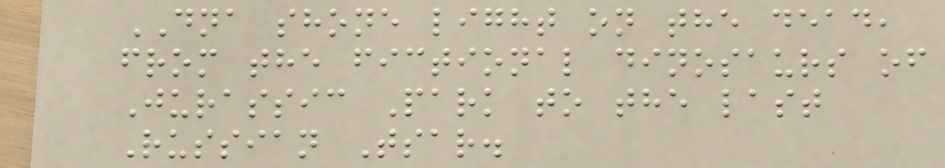DNA shone light on the dead,
from the fictional dinosaurs of
Jurassic Park to the last
Russian Tsar.
